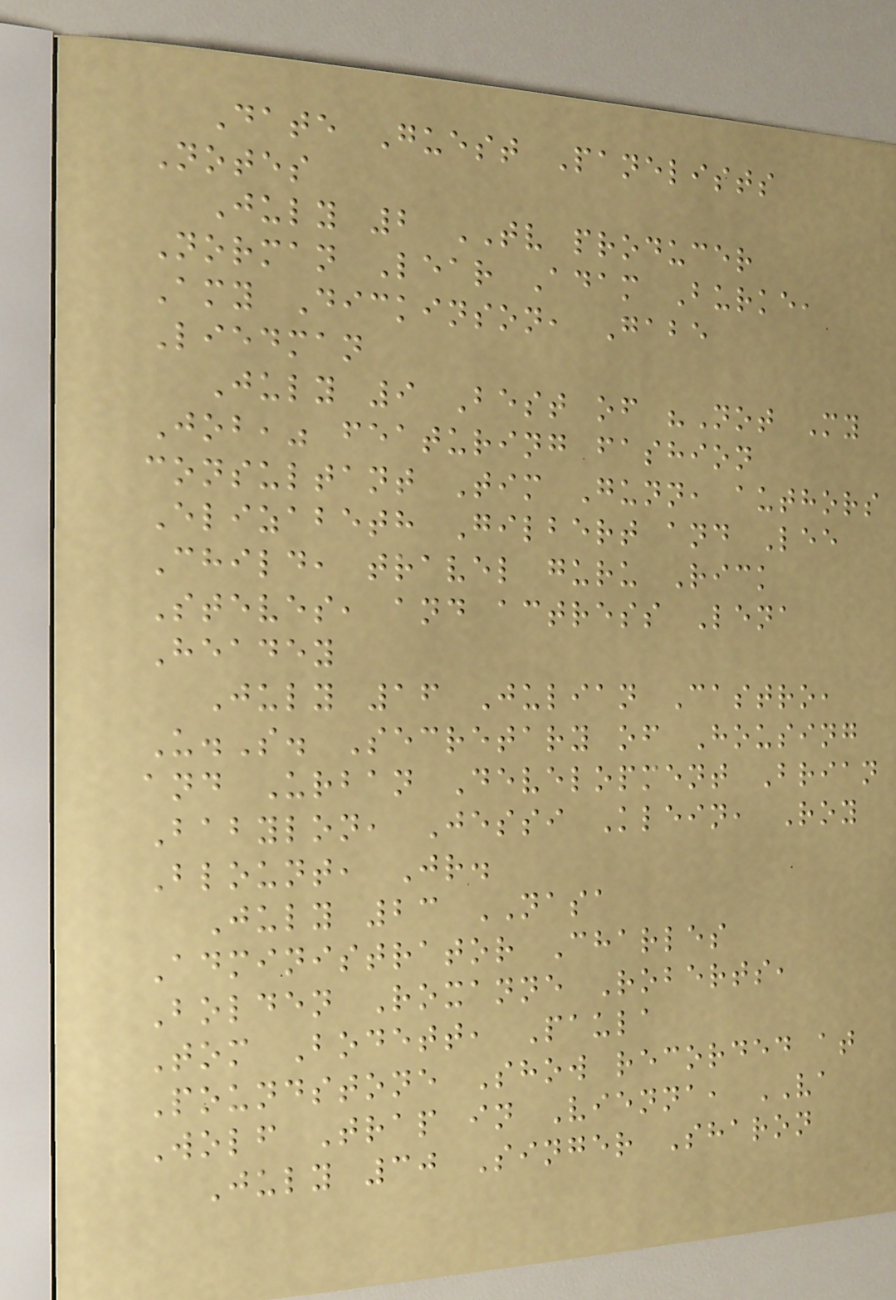Date Guest Panelists
Notes
July 2 TV producer
Norman Lear Adam Burke,
Amy Dickinson, Gabe
Liedman
July 9 Best of "Not My
Job," featuring fashion
consultant Tim Gunn, authors
Elizabeth Gilbert and Lee
Child, travel guru Rick
Steves, and actress Lena
Headey
July 16 Julian Castro,
U.S. Secretary of Housing
and Urban Development Brian
Babylon, Jessi Klein, Roy
Blount, Jr.
July 23 NASA
Administrator Charles
Bolden Roxanne Roberts,
Tom Bodett, Paula
Poundstone Show recorded at
Wolf Trap in Vienna, VA
July 30 Singer Sharon
